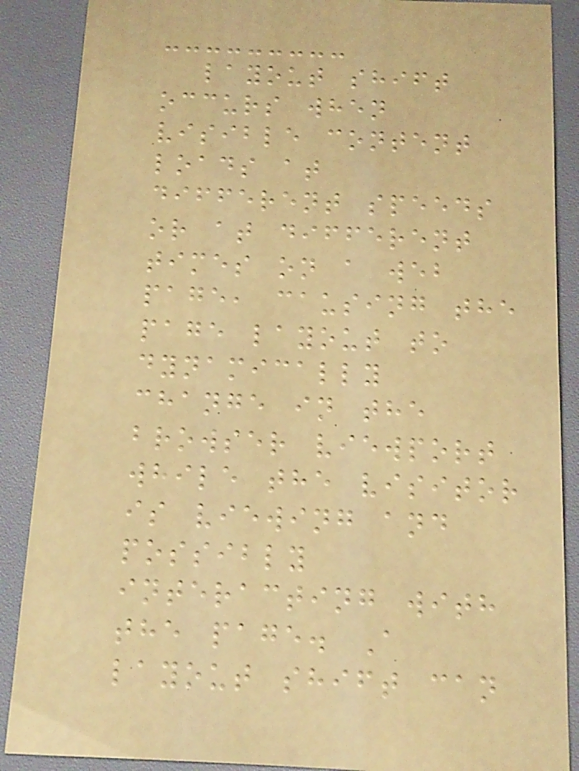layout shift
occurs when
visible content
loads at
different speeds
or at different
times on a web
page, causing the
page layout to
dynamically
change in the
browser viewport
while the visitor
is viewing and
possibly
interacting with
the page. A
layout shift can
